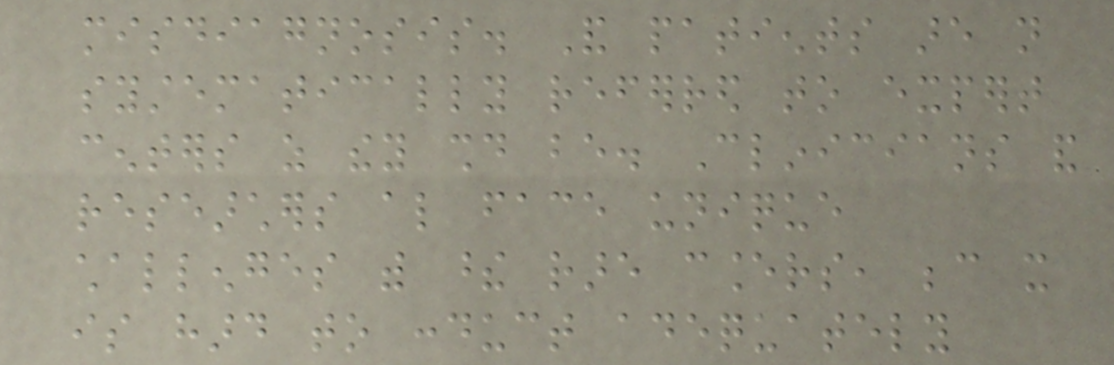misdiagnosis. And patients are not
systematically referred to expert
centers as they should be. Clinicians and
researchers also face unique
challenges with these rare cancers, because it
is hard to conduct adequately
